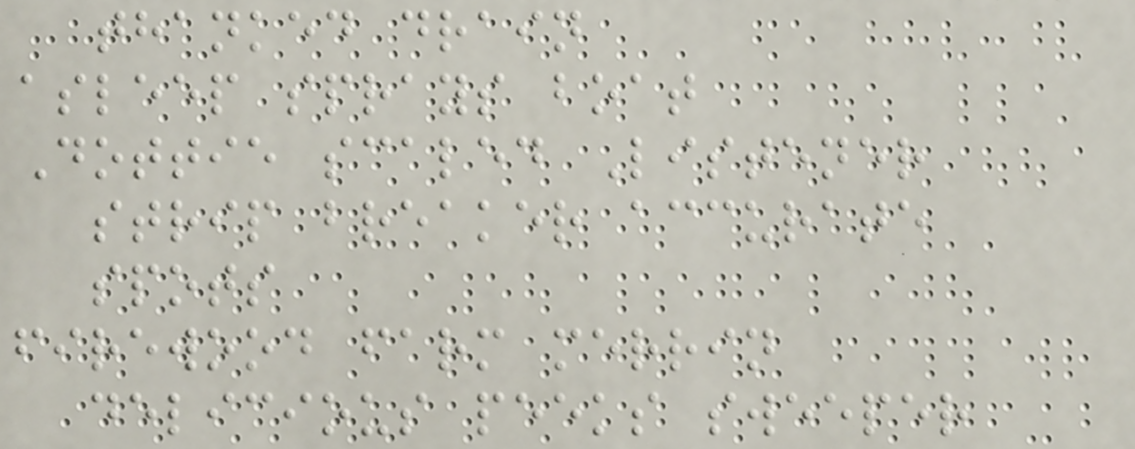thanked drain
asleep sprays boat
Dottie scaled Listener
strip breaker accurate
spots
firewood farm merrin
delicious peeks sweeper
